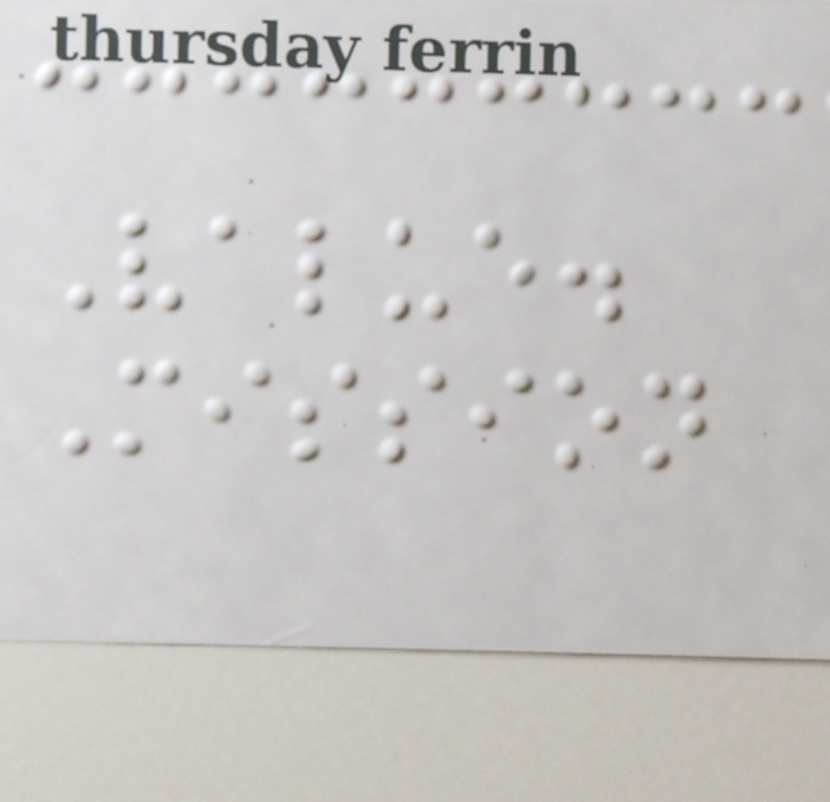Value.
Mission
